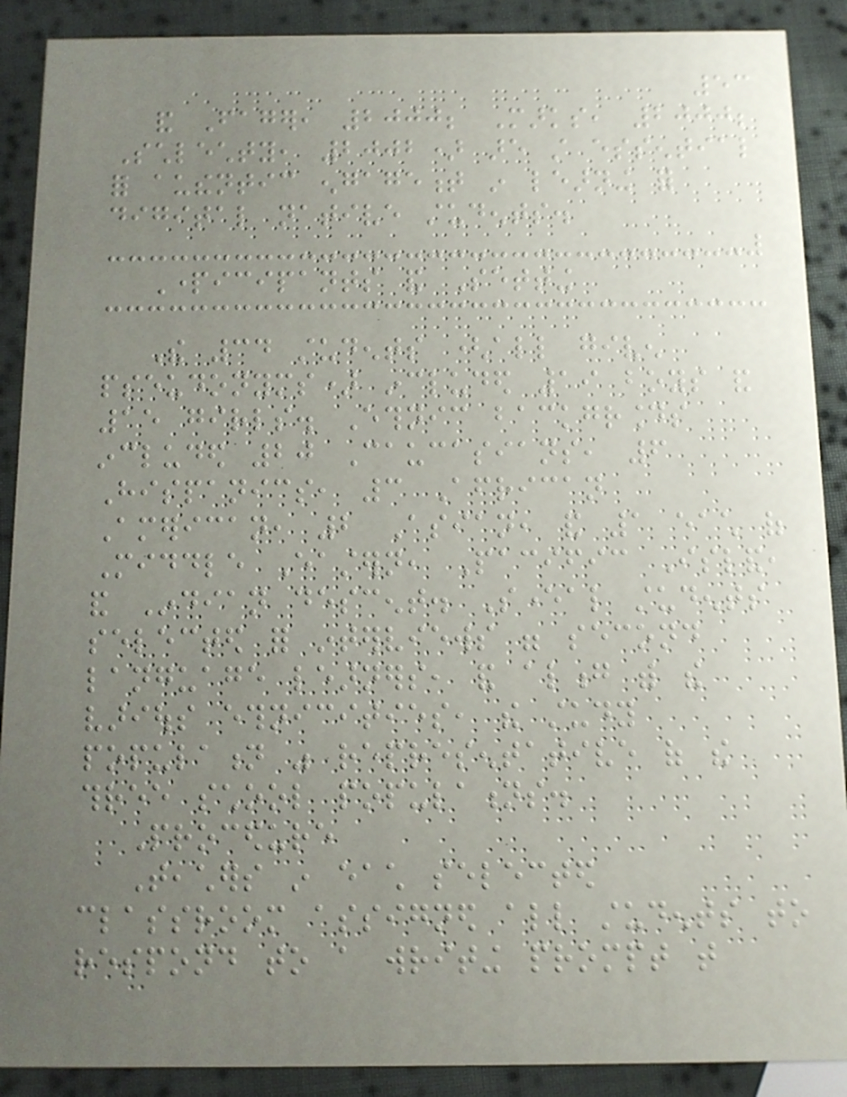53
and Fager, 2000; Marks, 2000;
Schlechty, 2002) are still essential
for authentic engagement in learning for
digital native students.
Participants and Setting
The 34 students (all given
pseudonyms) included 19 boys and
15 girls. Ethnic backgrounds
included 20 Caucasians, 6
Hispanics, 3 African
American, 2 Asian, and 1 each of
Middle Eastern, Pacific Island,
and Indian descent. Several students
selected for interviews were second
language learners, and along with the
various ethnicities, the study
population was representative of the
three school populations.
Procedure
Teachers in each selected
classroom assigned all students to
respond to a writing prompt that
